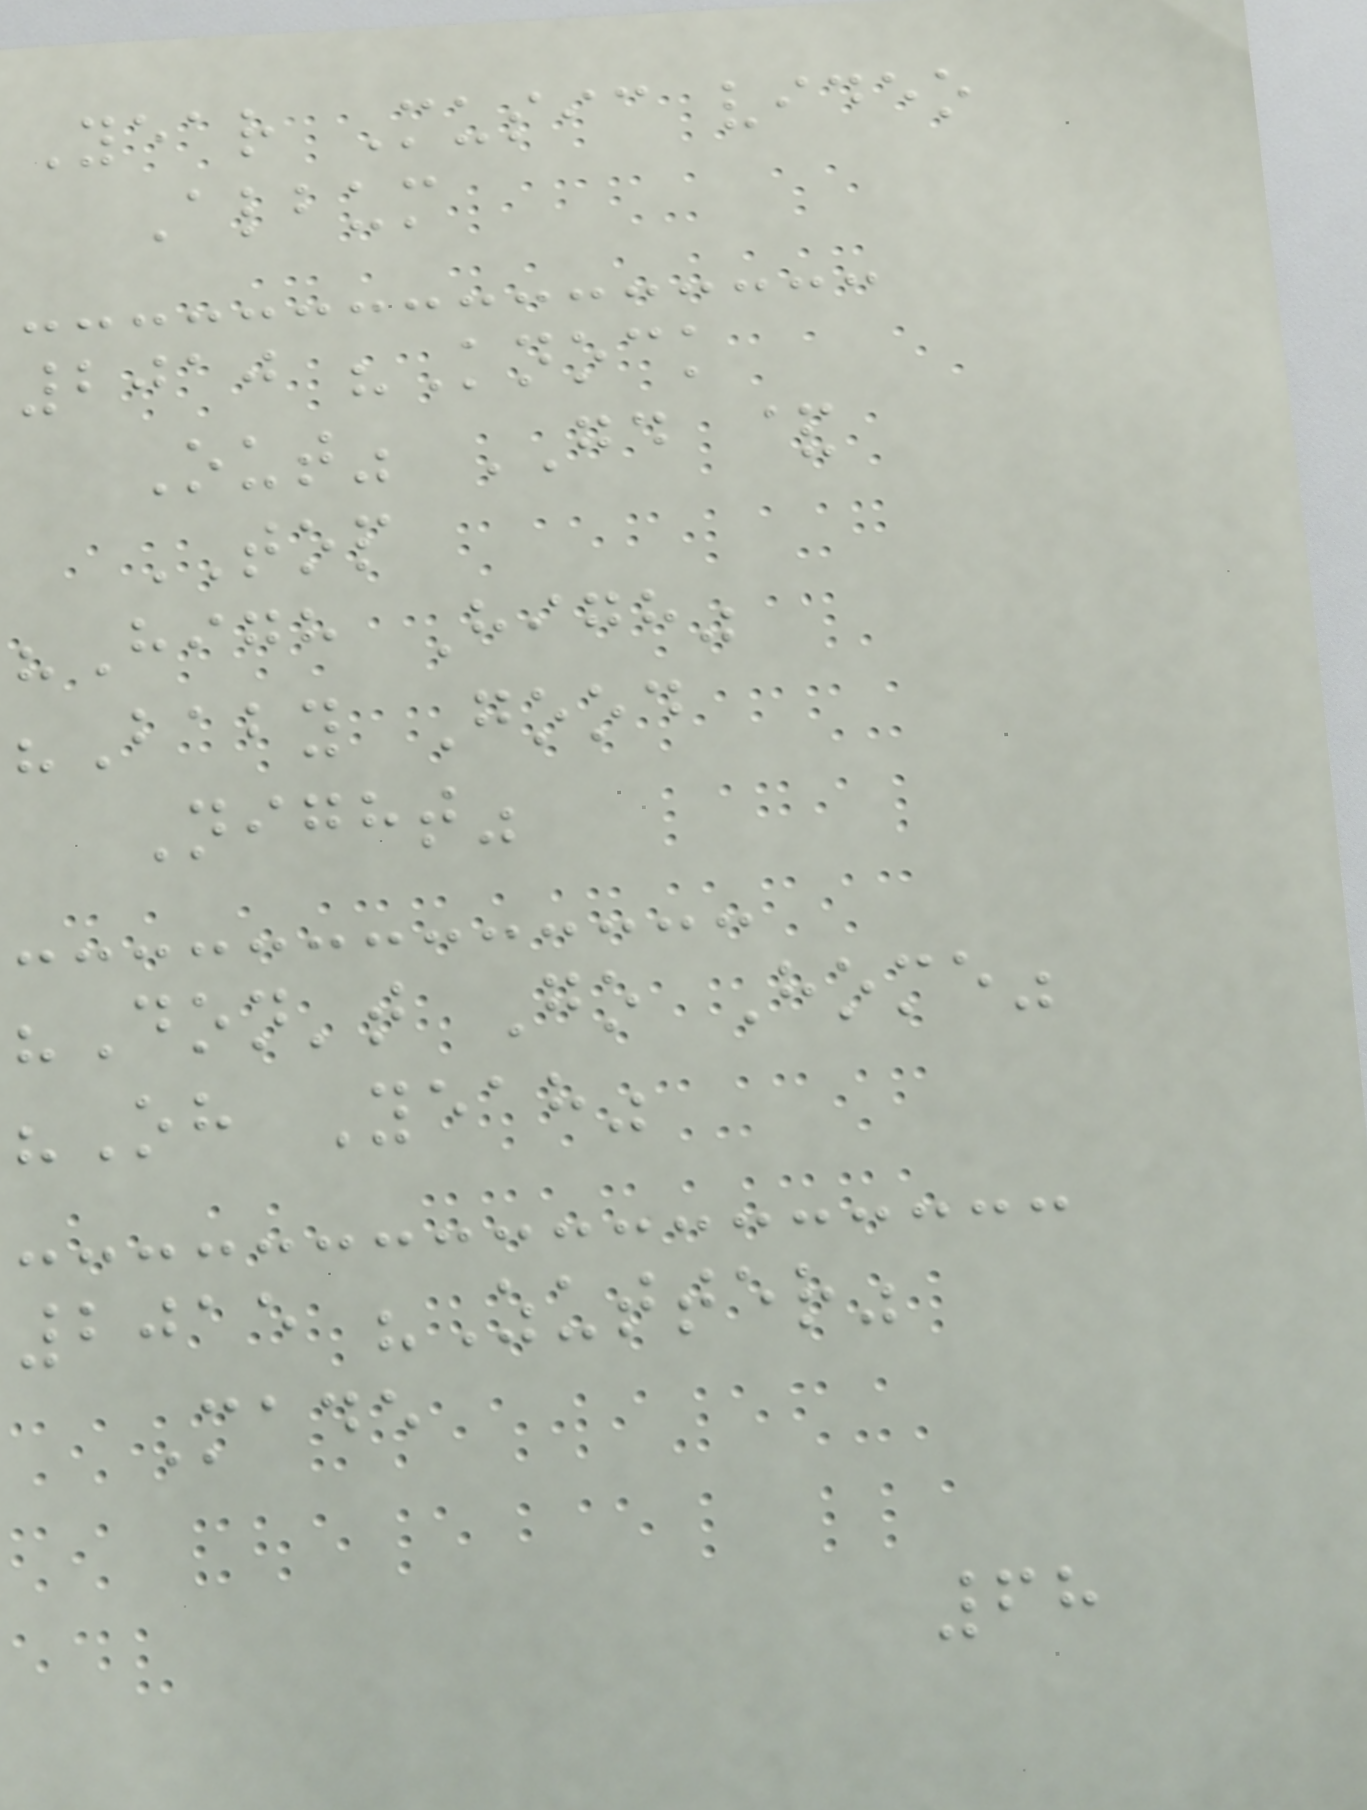Year Music video
Album
2010 "Knock
Out" GD &
TOP
"High High"
"Baby Good
Night"
"Don't Go Home"
"Oh Yeah"
2015 "Zutter"
Made
68
